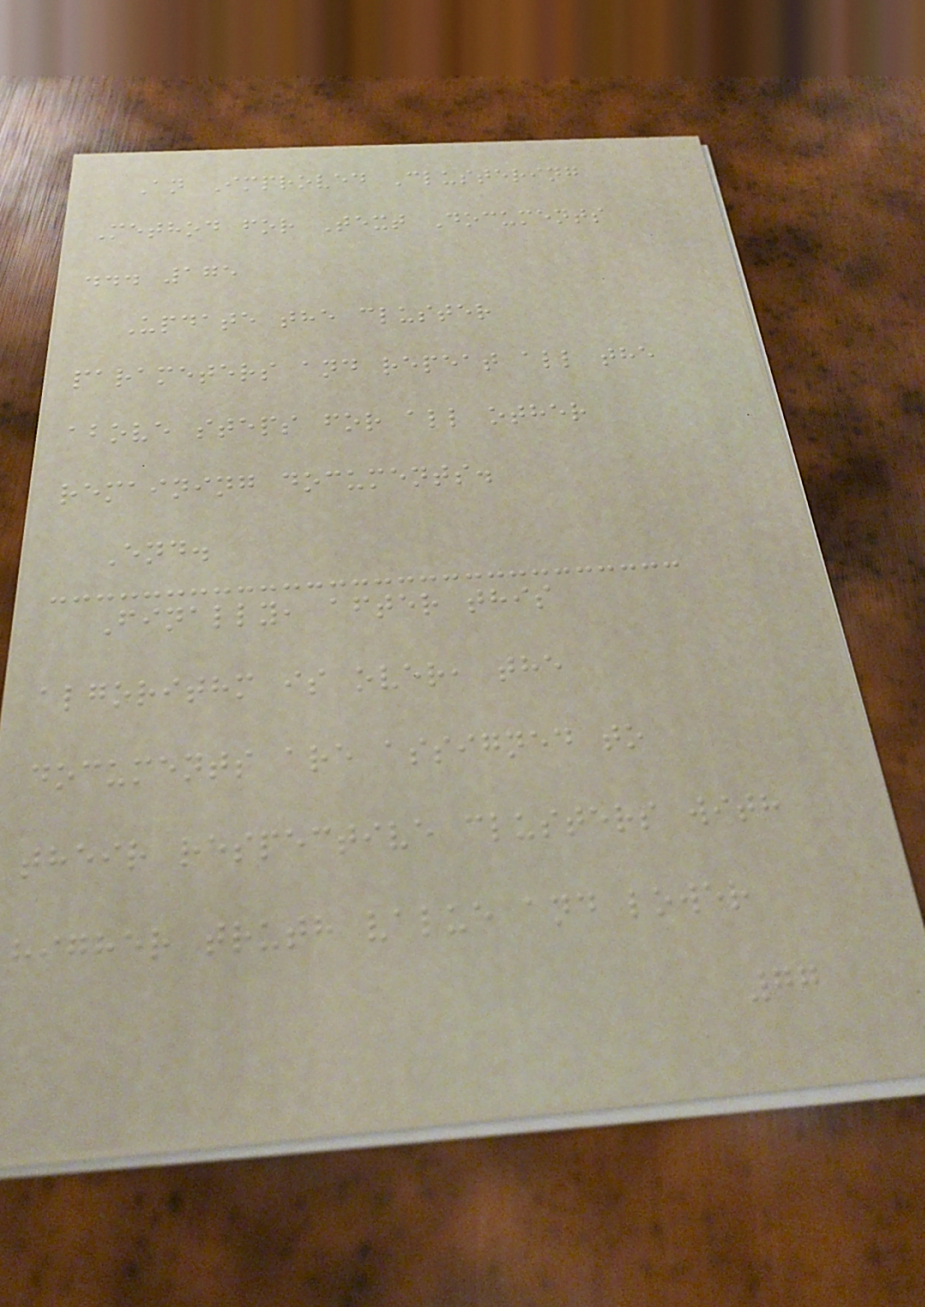An Improved Clustering
Method for Text Documents
... 175
Update the cluster
parameters and repeat all the
above steps for all other
remaining documents.
End.
Finally, after this
algorithm is over, the
documents are assigned to
their respective clusters with
higher truth value and lower
77
